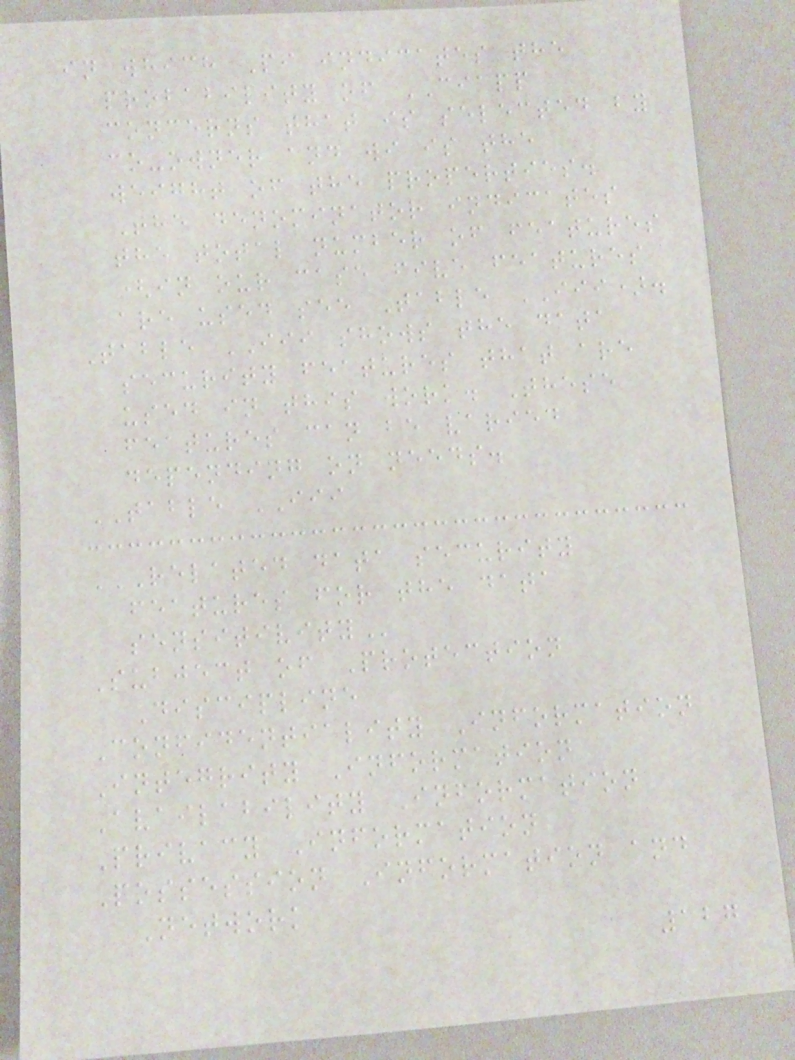in which Pi indicates the
probability of CIAPP
concerns that is selected by
co-owner and wi is the
weight of the properties.
The denominator indicates
the total number of features
(in our case five features
are used see Table III).
Table III shows the data
security features that are
used in this work. These
features can be varied
depending on needs.
TABLE III
RELATED DATA SECURITY
FEATURES FOR THE DATA
SENSITIVITY
Subject of Protection
Discipline
Confidentiality Information
Integrity Information
Availability Information
Privacy Information
Possession Information and
Network
127
